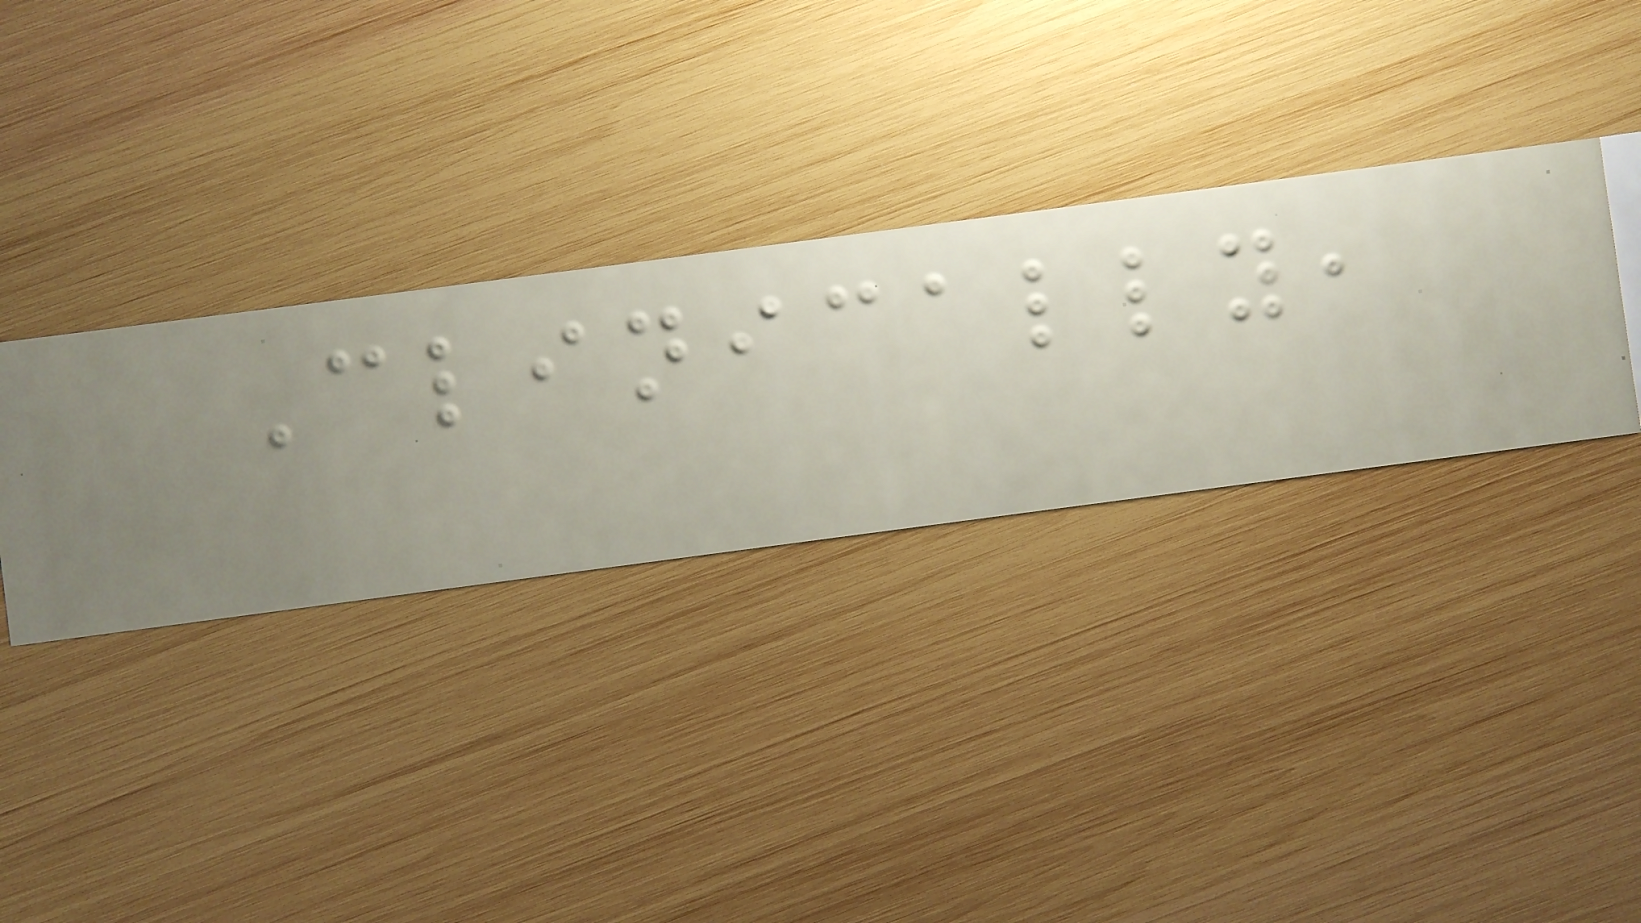Clinically,
